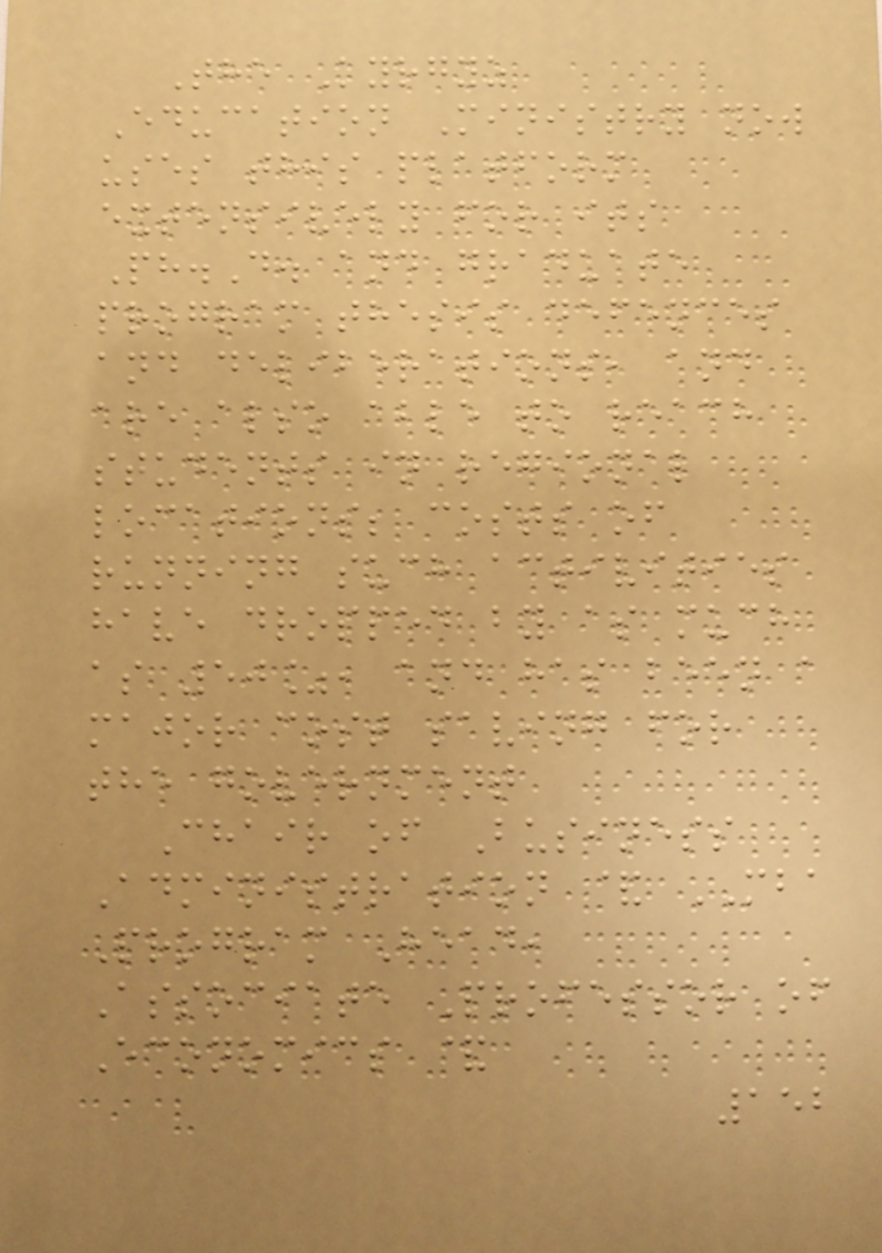The Kyrgyz
Education Ministry now
uses this platform
extensively for its
Ph.D. and graduate
program thesis defences
and deliberations, and
are also able to reach
students in regional
locations; costs of
running such activities
have dropped by as much
as 50%, and has been a
major cost saving for
the government
Chair of Business
Administration & MBA
Program Head,
Associate Professor of
Economics &
152
